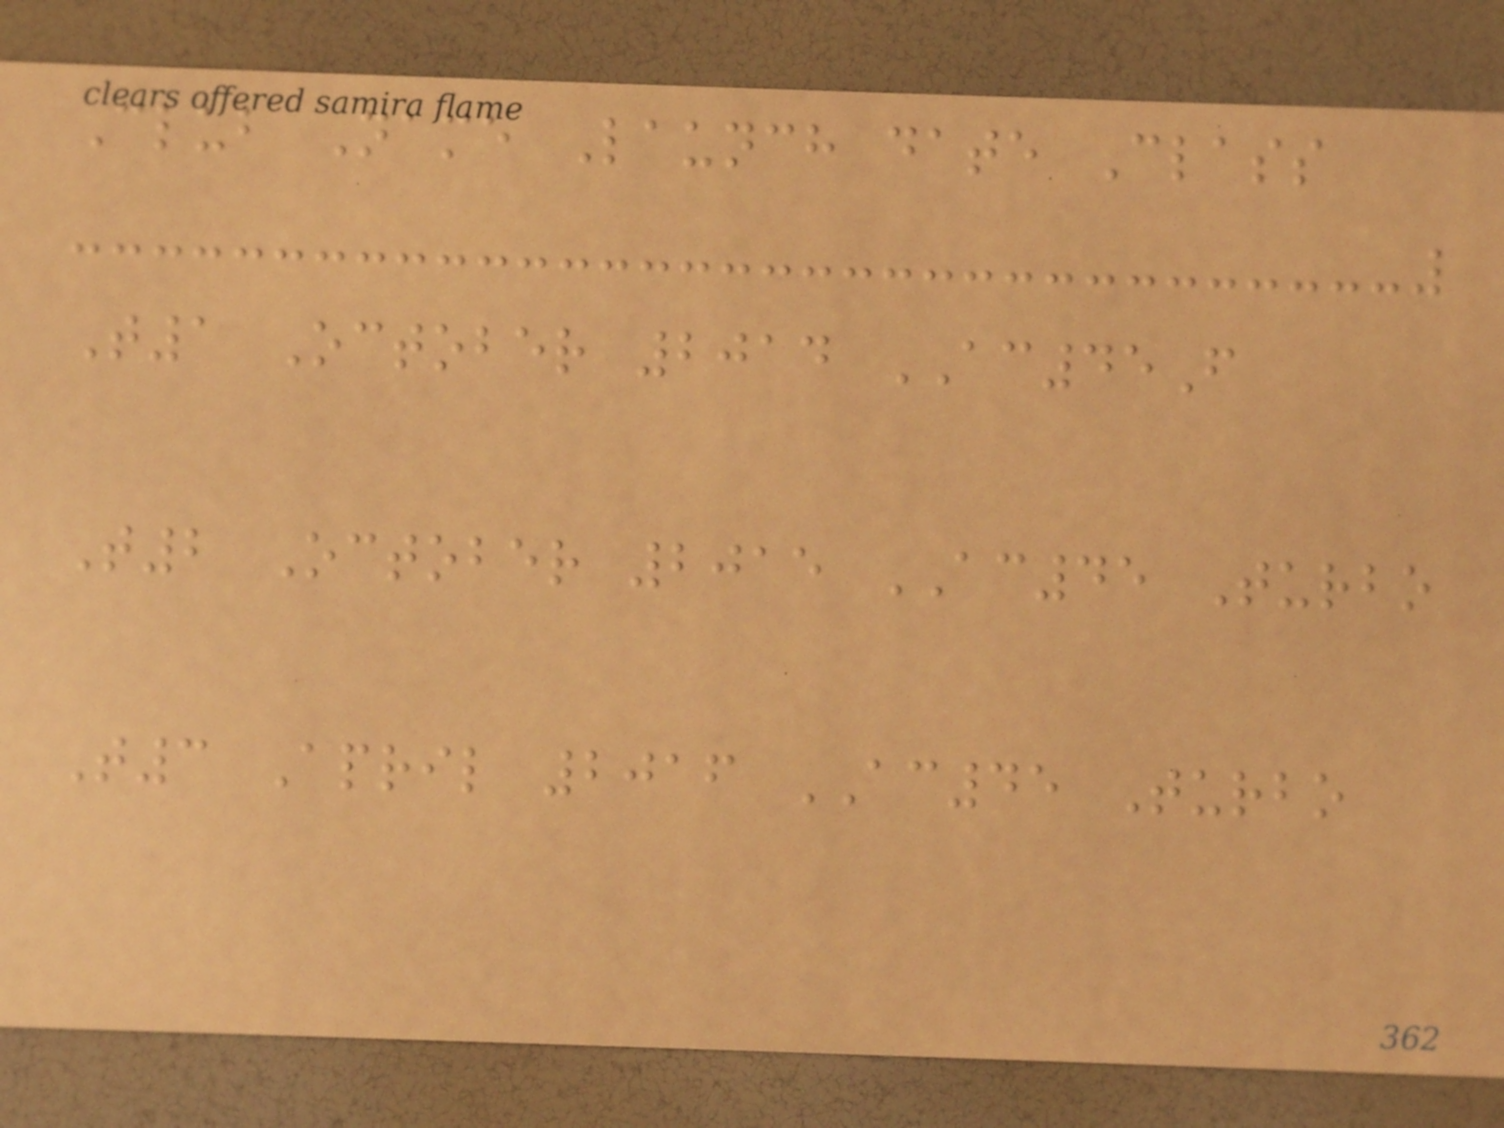Club Name Launch date Class
T1 October 2014 AC45F
T2 October 2015 AC45 Turbo
T3 April 2016 AC45 Turbo
